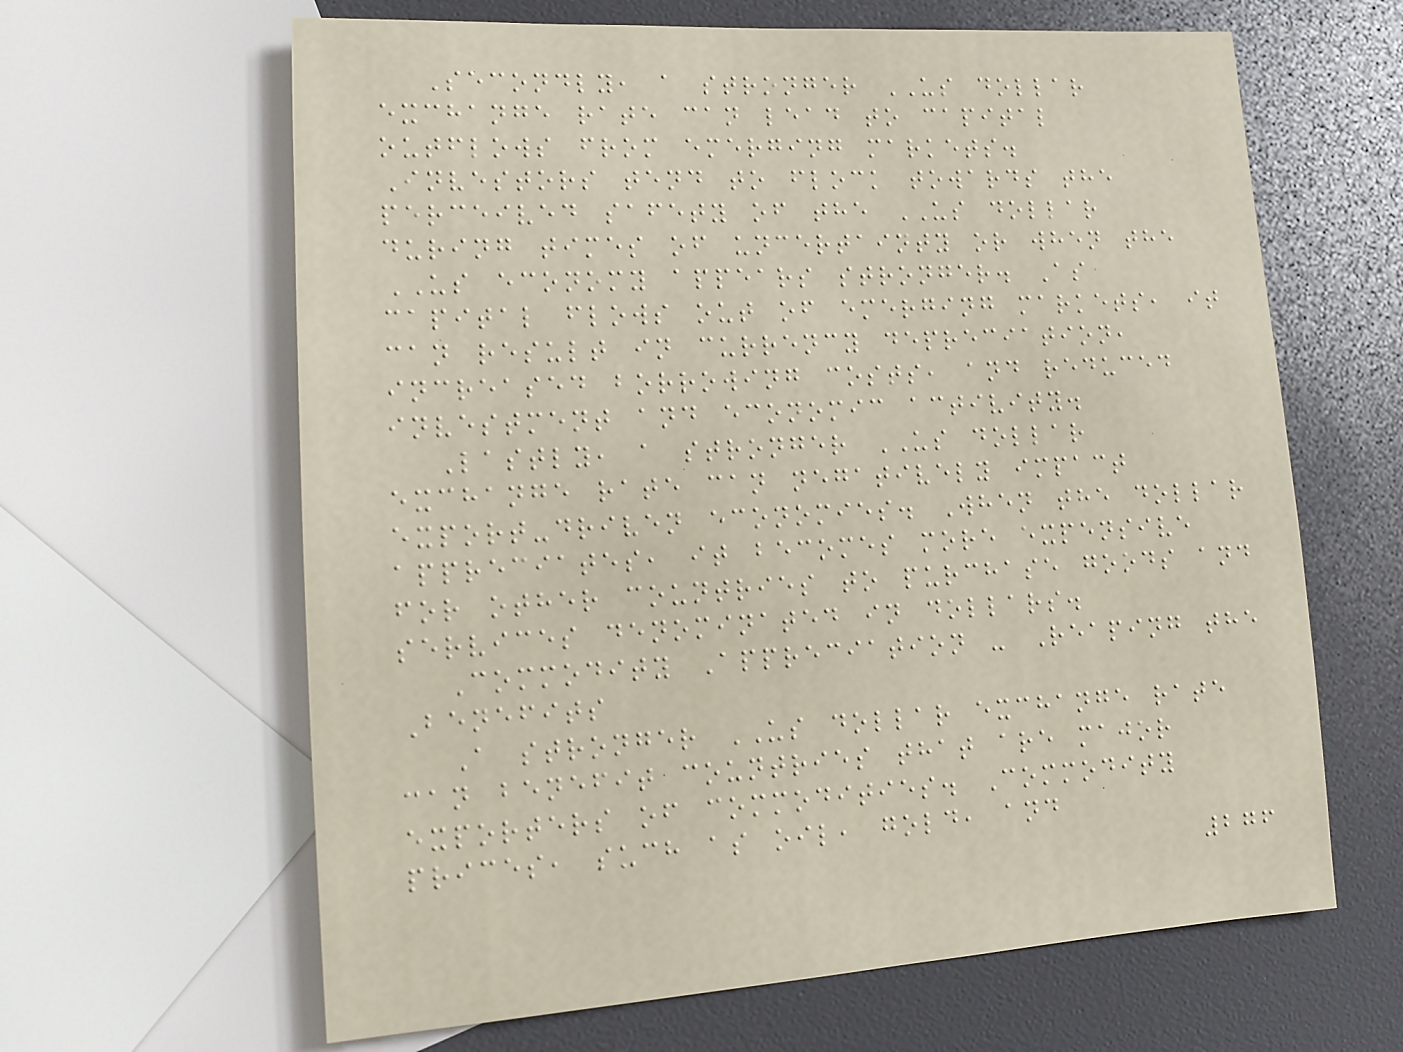Secondly, a stronger US dollar
exchange rate can lead to capital
outflows from emerging markets.
Investors tend to flock towards the
perceived safety of the US dollar
during times of uncertainty or when the
US economy appears stronger. As
capital flows out of emerging markets, it
can result in currency depreciation,
increased borrowing costs, and reduced
investment and economic activity.
Lastly, a stronger US dollar
exchange rate can negatively impact
export-driven economies. When the dollar
appreciates, it becomes more expensive
for other countries to purchase goods and
services denominated in dollars.
Commodity Appreciation - Reaping the
Benefits
A stronger US dollar exchange rate
can benefit countries that are major
exporters of commodities. Commodity
prices, such as oil, gold, and
276
